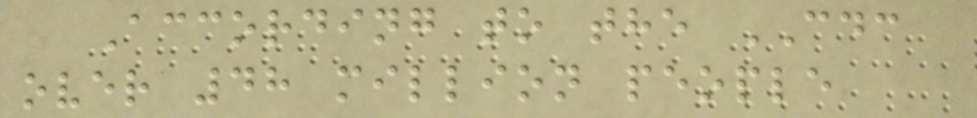According to the CDC
over 48 million people
